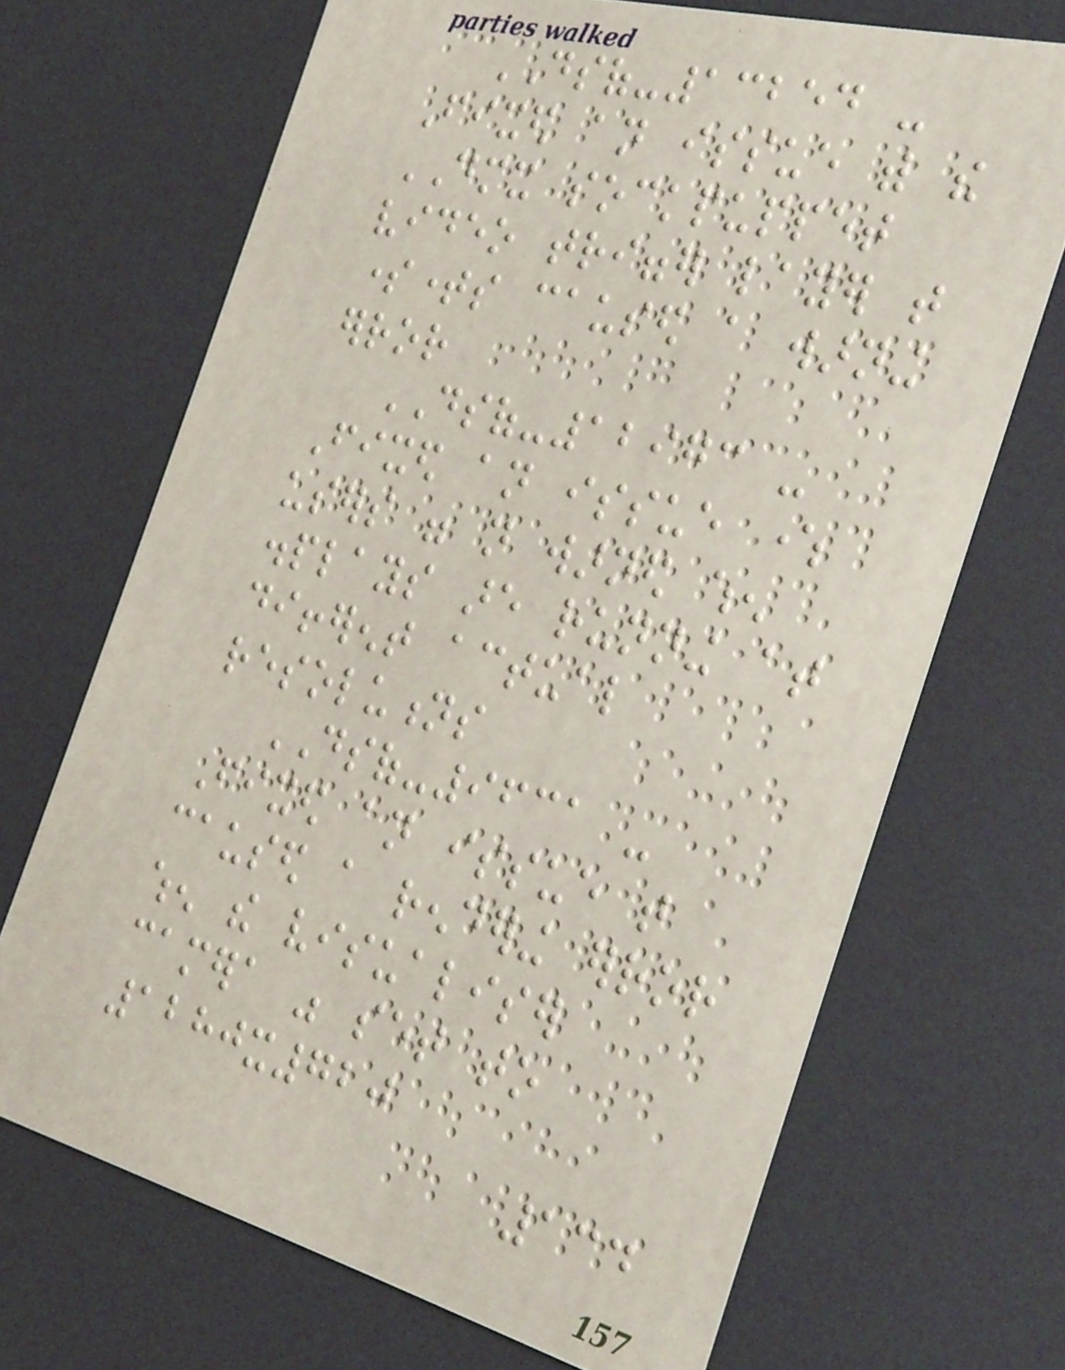DSOF-13254 -
Fixed an issue with the
DMX sockpuppet
video trigger layer that
sometimes caused a warning
error
DSOF-12973 -
Fixed an issue where
users were not warned when
displays are running at
different actual
resolutions
DSOF-9631 -
Fixed an issue that
caused a rendering error
when the visualiser
camera was set to
1280x720
134
